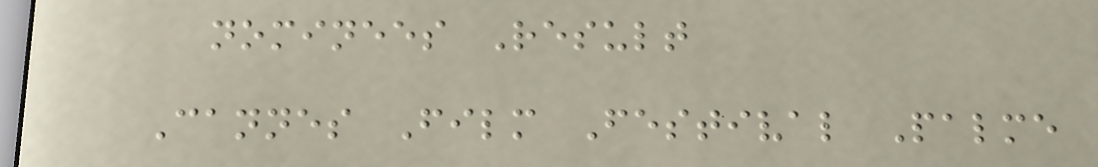nominees Result
Cannes Film Festival Palme
